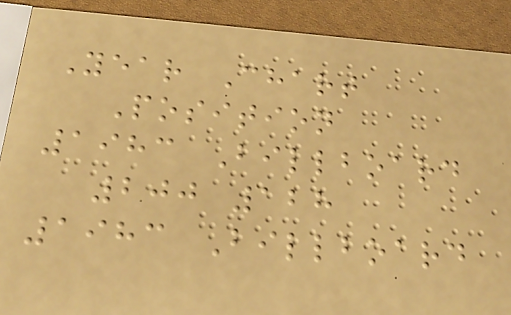Year Chart
Position
1983 Billboard
200 128
1983 Billboard
